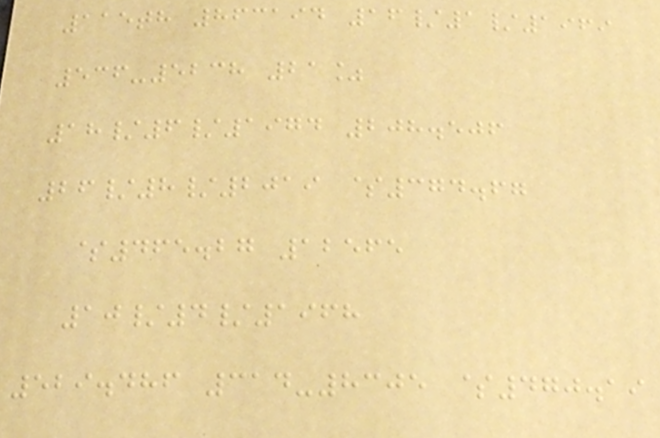115th 863194 16/1/1969
536-5238 21%
18/6/1974 208.506
26/8/2019 $374.67
$465.27 12565
10/4/1968
529.486 314-8305 $470.19
